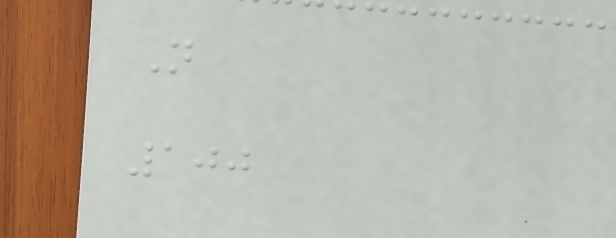N
100
